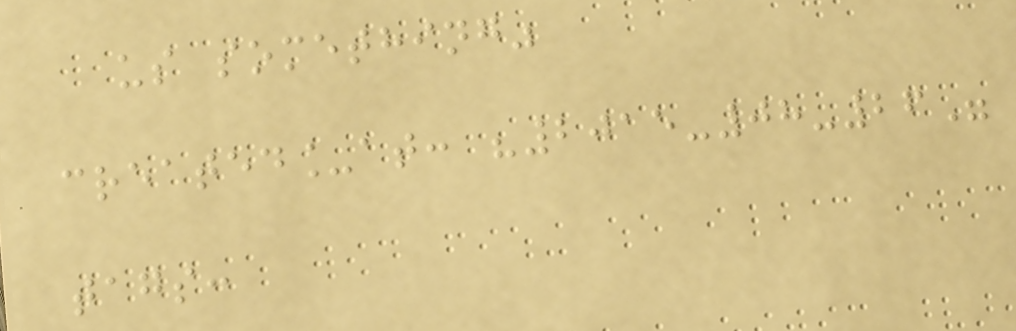us something"
created_at: "2015-08-26"
tags:
